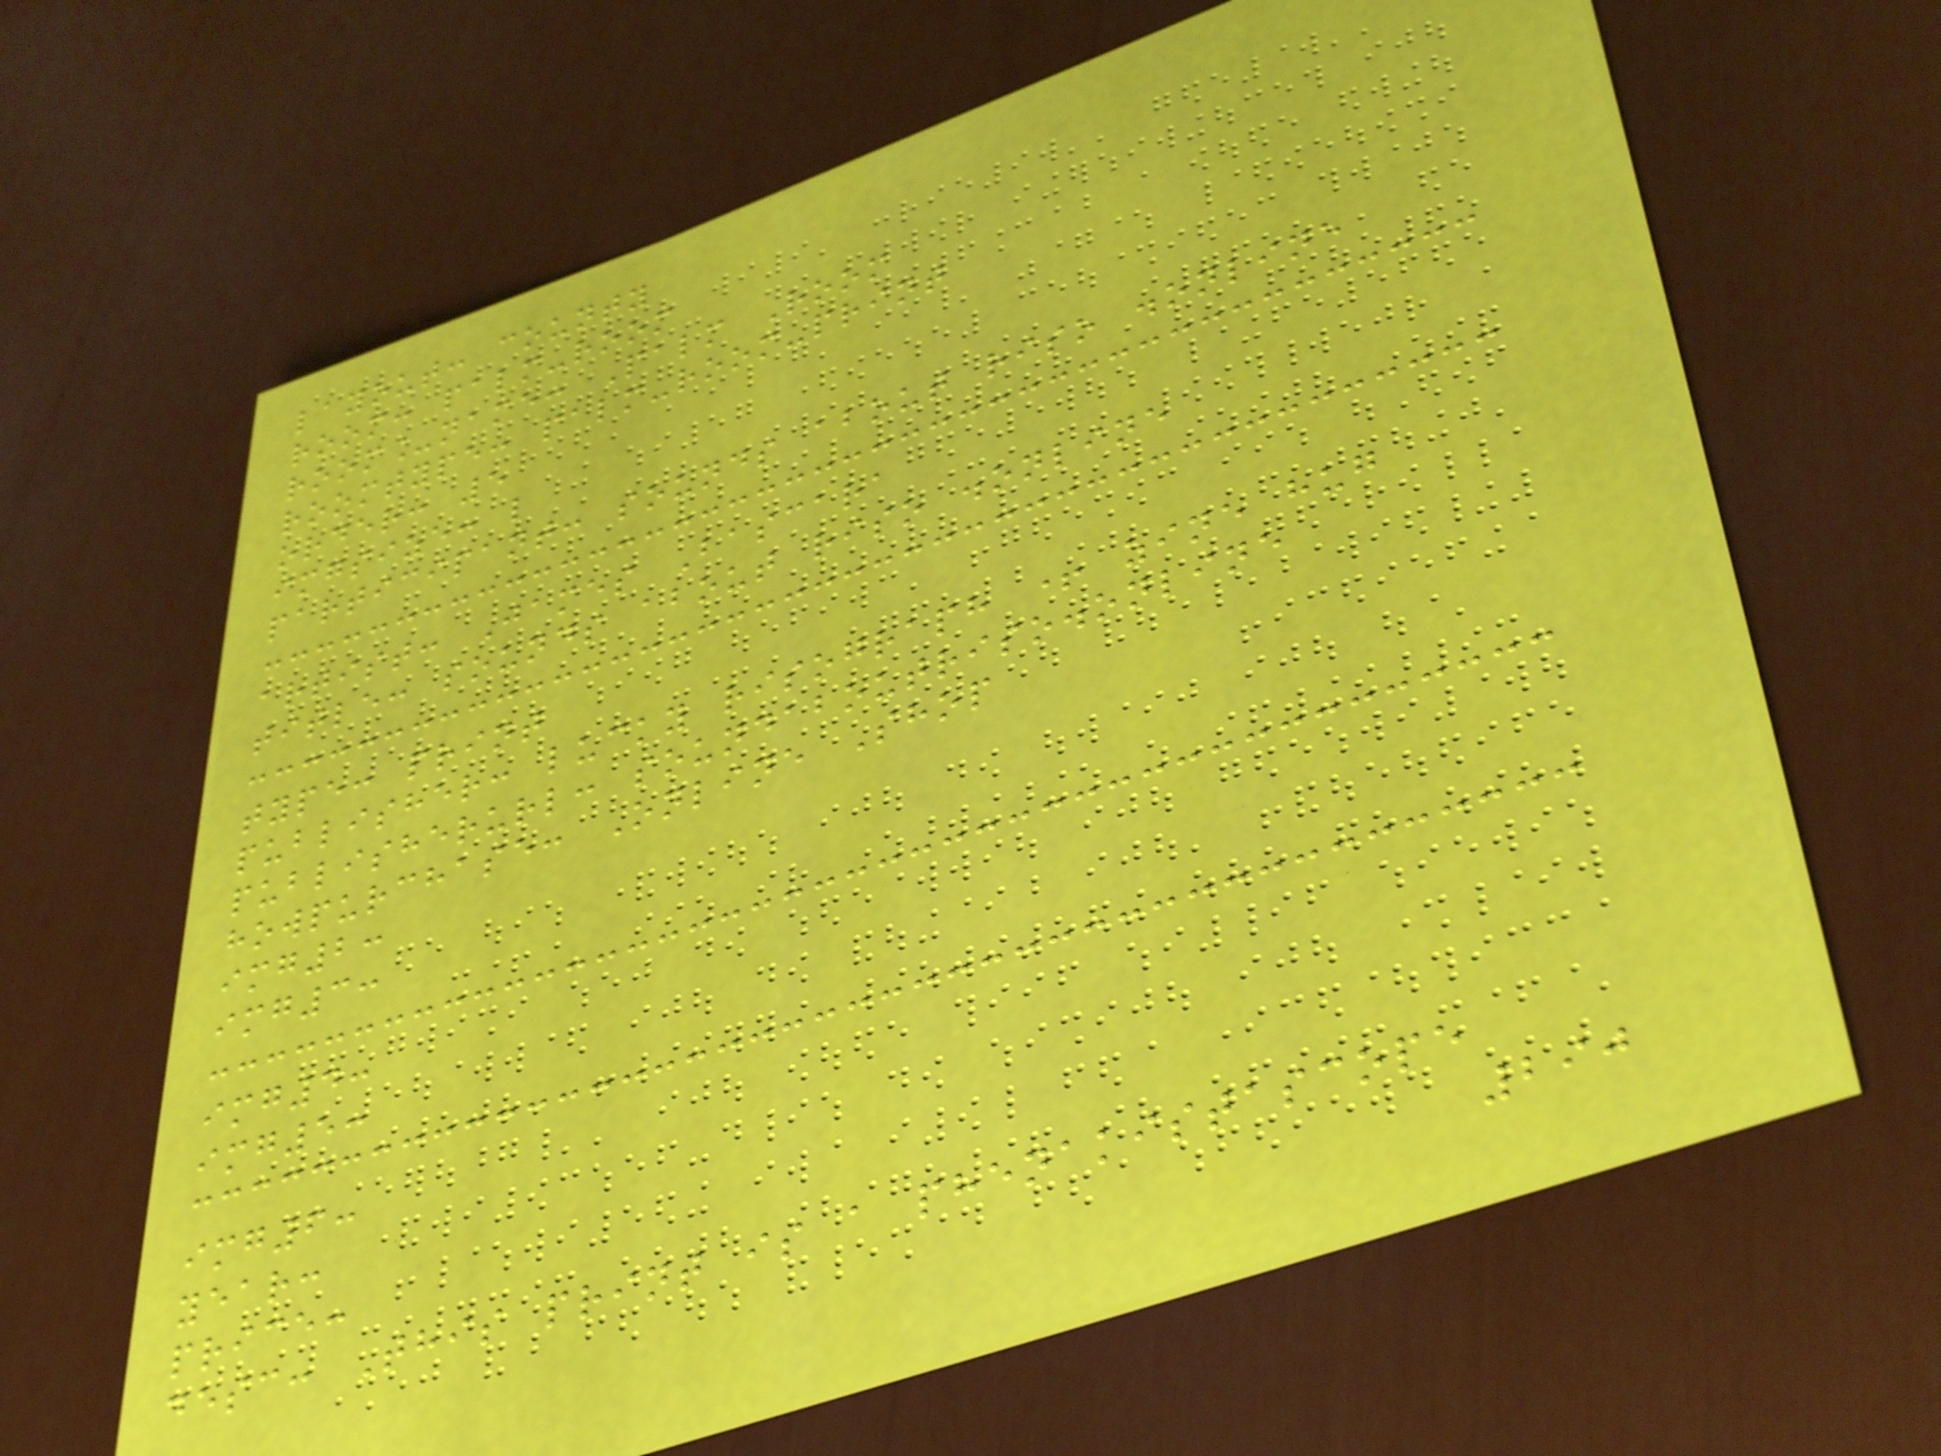layout: county
room: palm-room
room_name: Palm Room
roomtype: palm-room-print
order: 5
imgsize: l
participant: sounds about riso .online
artist: James Bascara
title: sounds about riso .online
type: print
publisher: lucky risograph + zine hug
publisherurl: soundaboutriso.online
howpurchase: Online Shop
img2:
img3:
img4:
img5:
img6:
year:
price:
desc: This print is a phenakistascope
290
